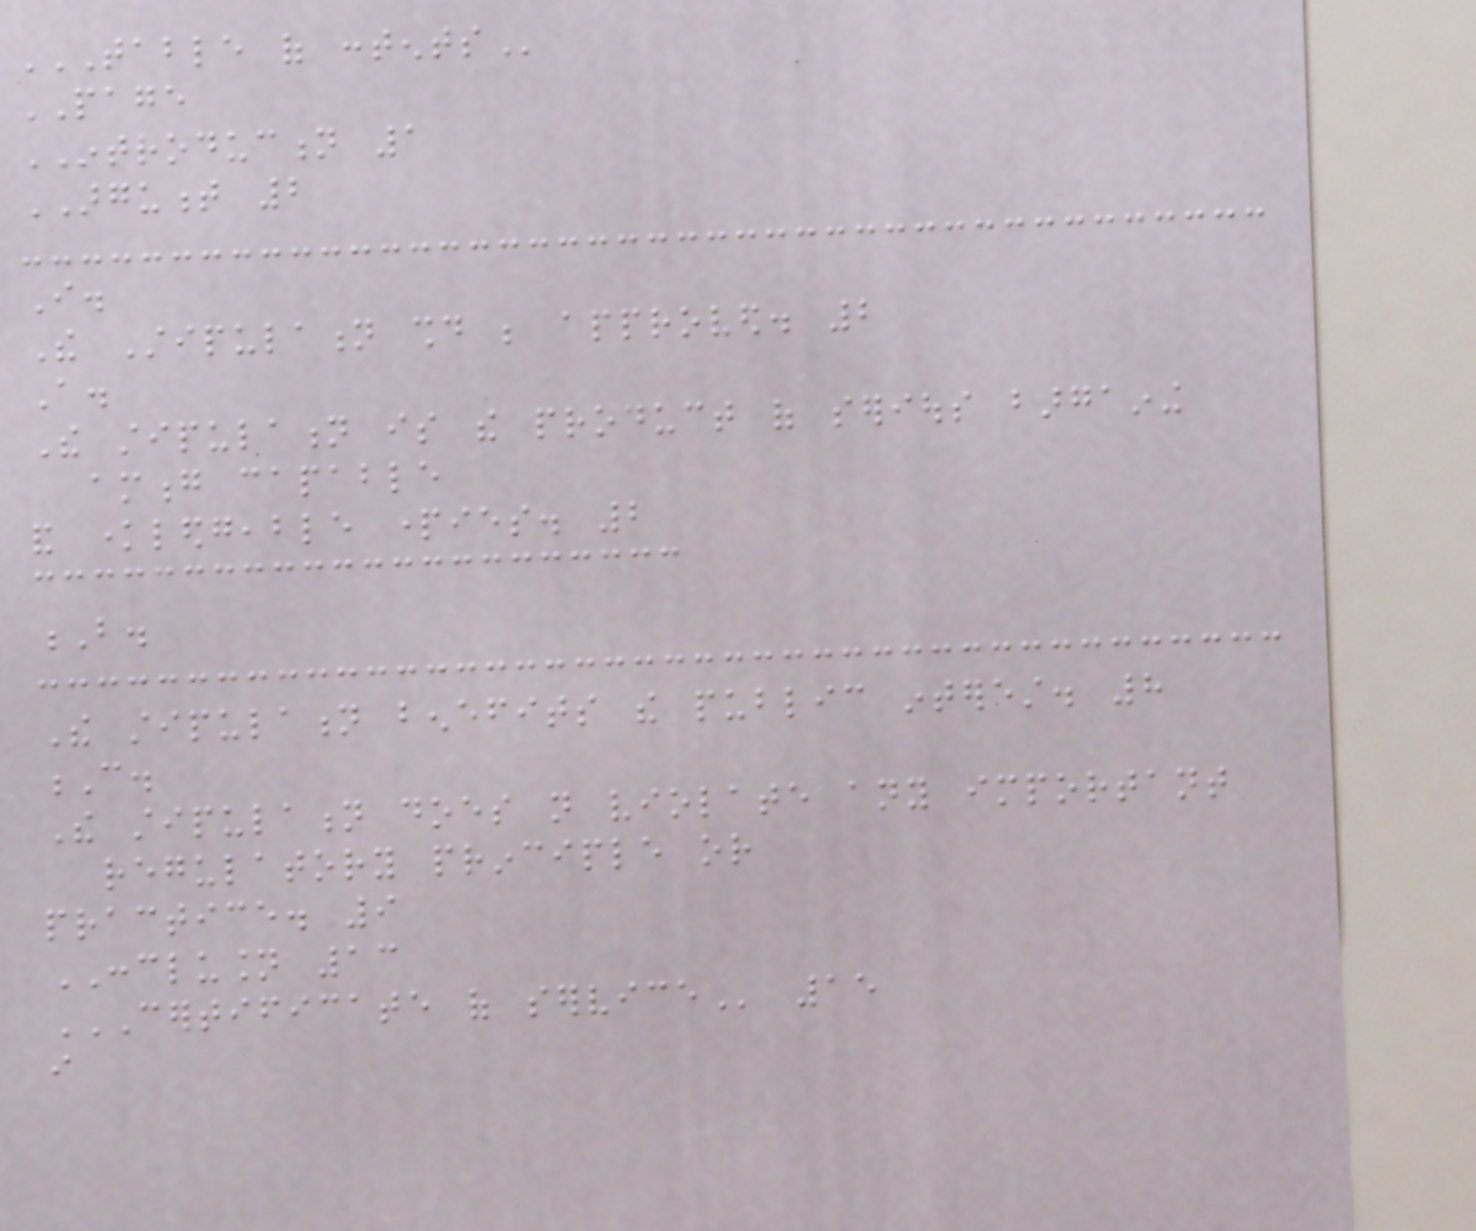TABLE OF CONTENTS
PAGE
INTRODUCTION 1
ARGUMENT 2
I.
The Stipulation should be approved. 2
A.
The stipulation is the product of serious bargaining
among capable
and knowledgeable parties. 2
B.
The stipulation benefits the public interest. 8
C.
The stipulation does not violate any important
regulatory principle or
practice. 9
CONCLUSION 13
CERTIFICATE OF SERVICE 15
i
